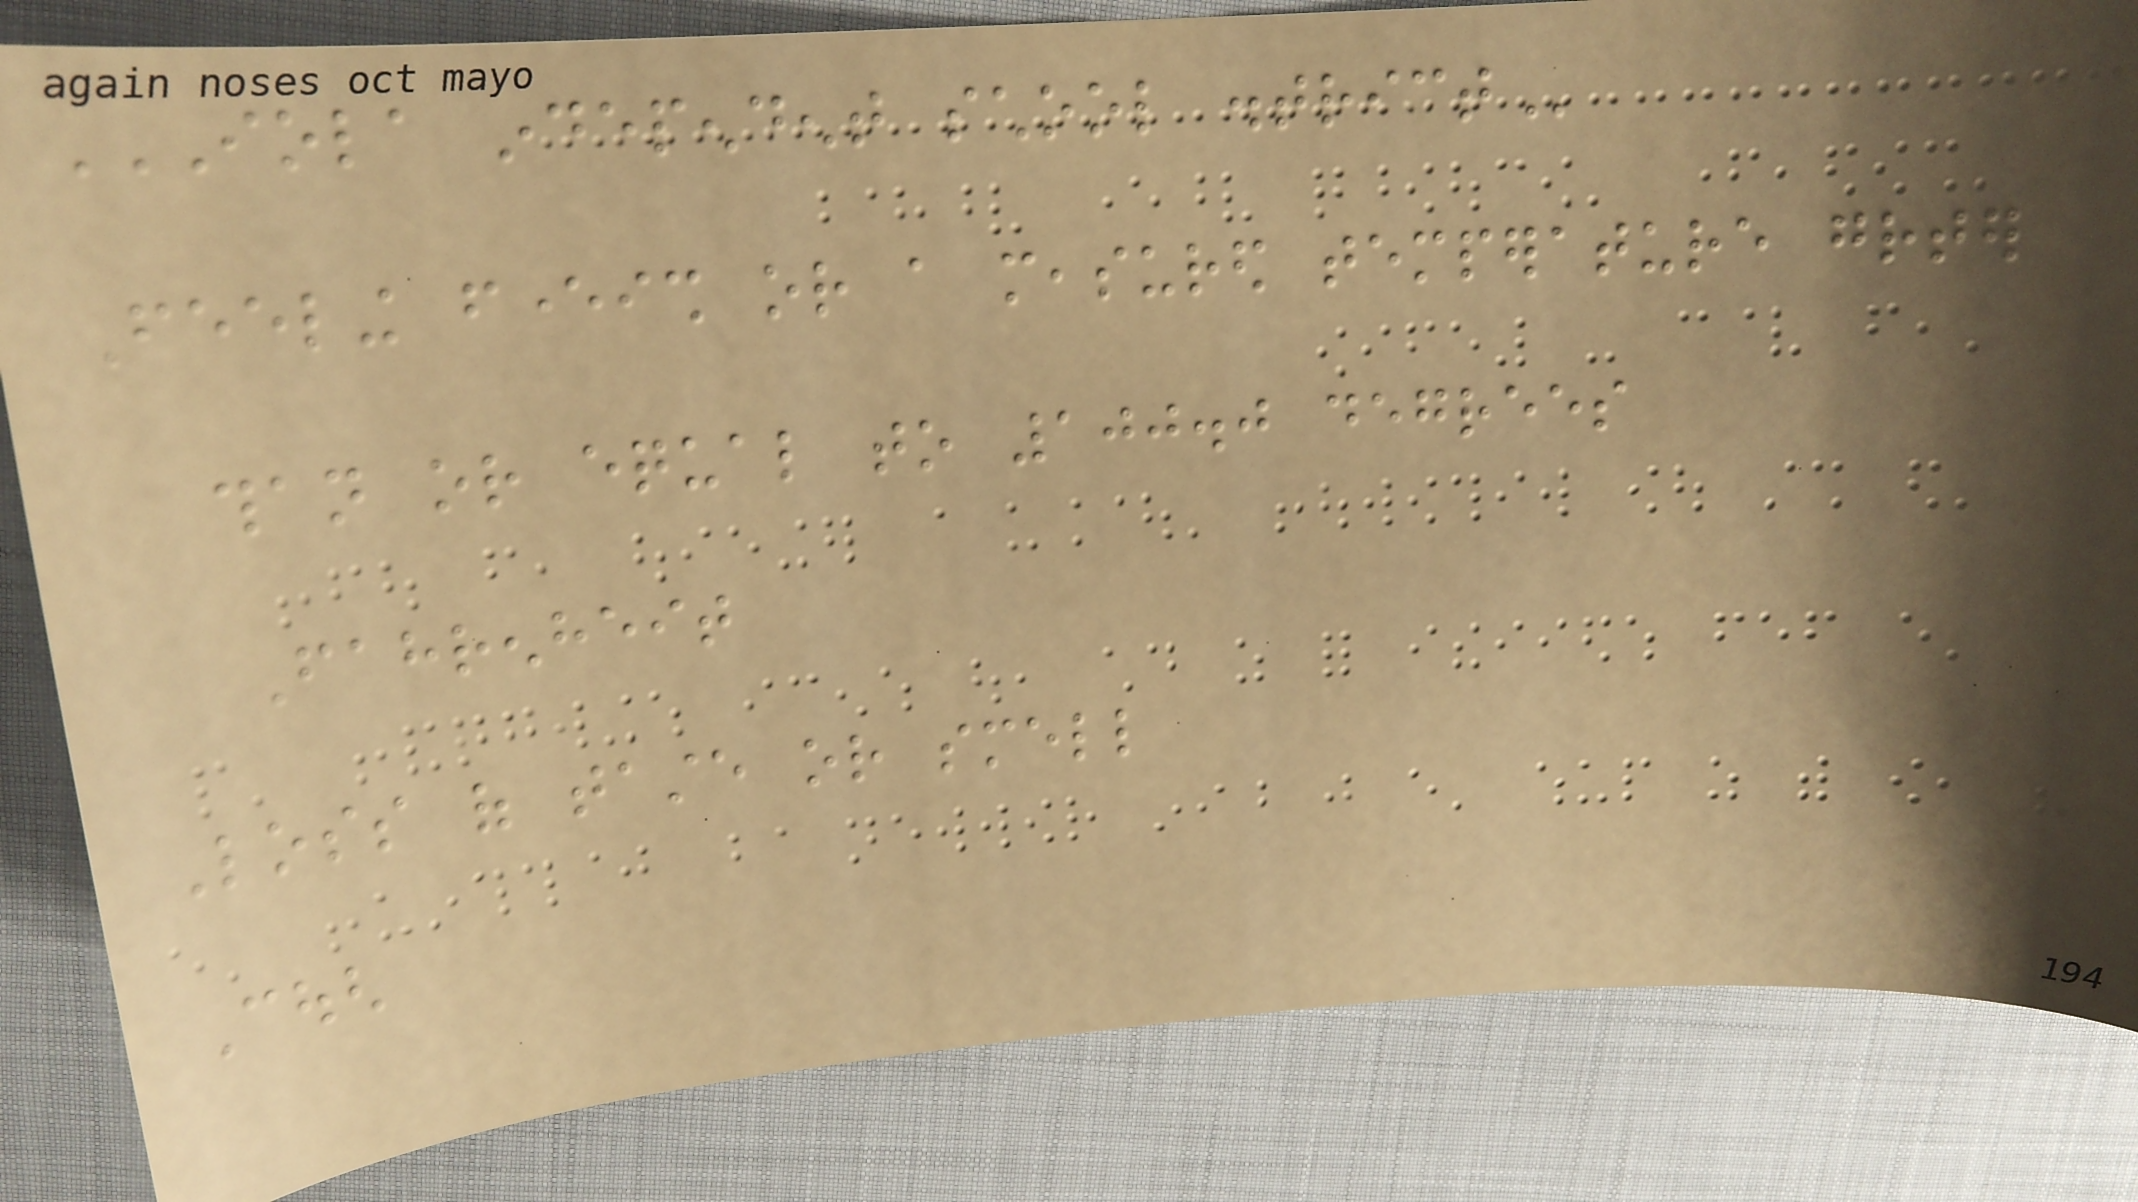IOLA INDEPENDENT SCHOOL DISTRICT
Feeling feverish or a measured temperature greater
than or equal to 100.0 degrees
Fahrenheit
Loss of taste or smell
Cough
